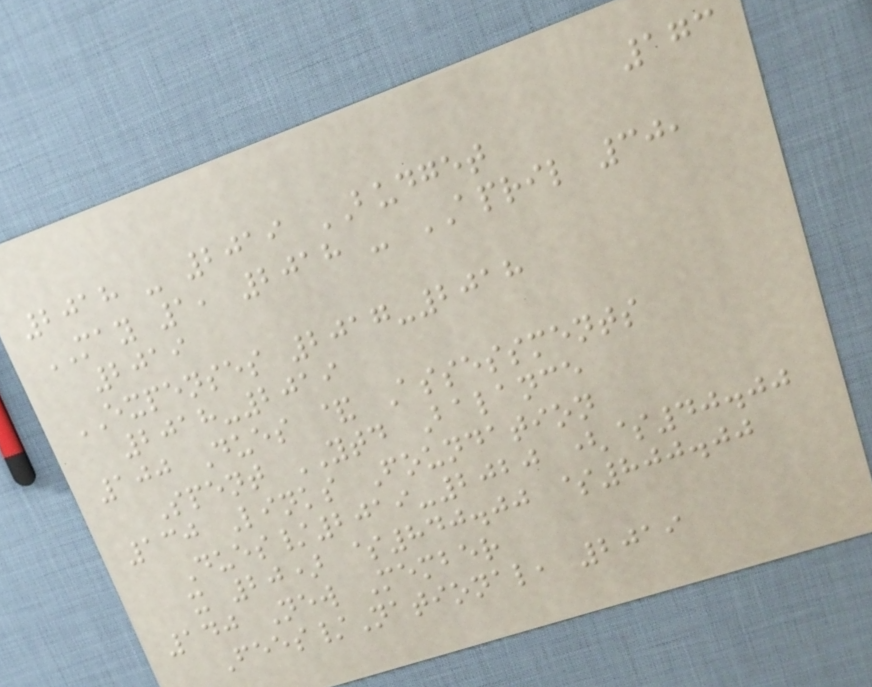173
2018 - 2019 BUDGET
MAY 1, 2018 - APRIL 30,
2019
EXPENSES 2017-2018
2018-2019
100 Dues & Assessments
Spent YTD Balance
130 Links Foundation
Dues/2019-2020 ($40.00
x 20) $840.00 $800.00
140 New Member
Fees/National, 2019
